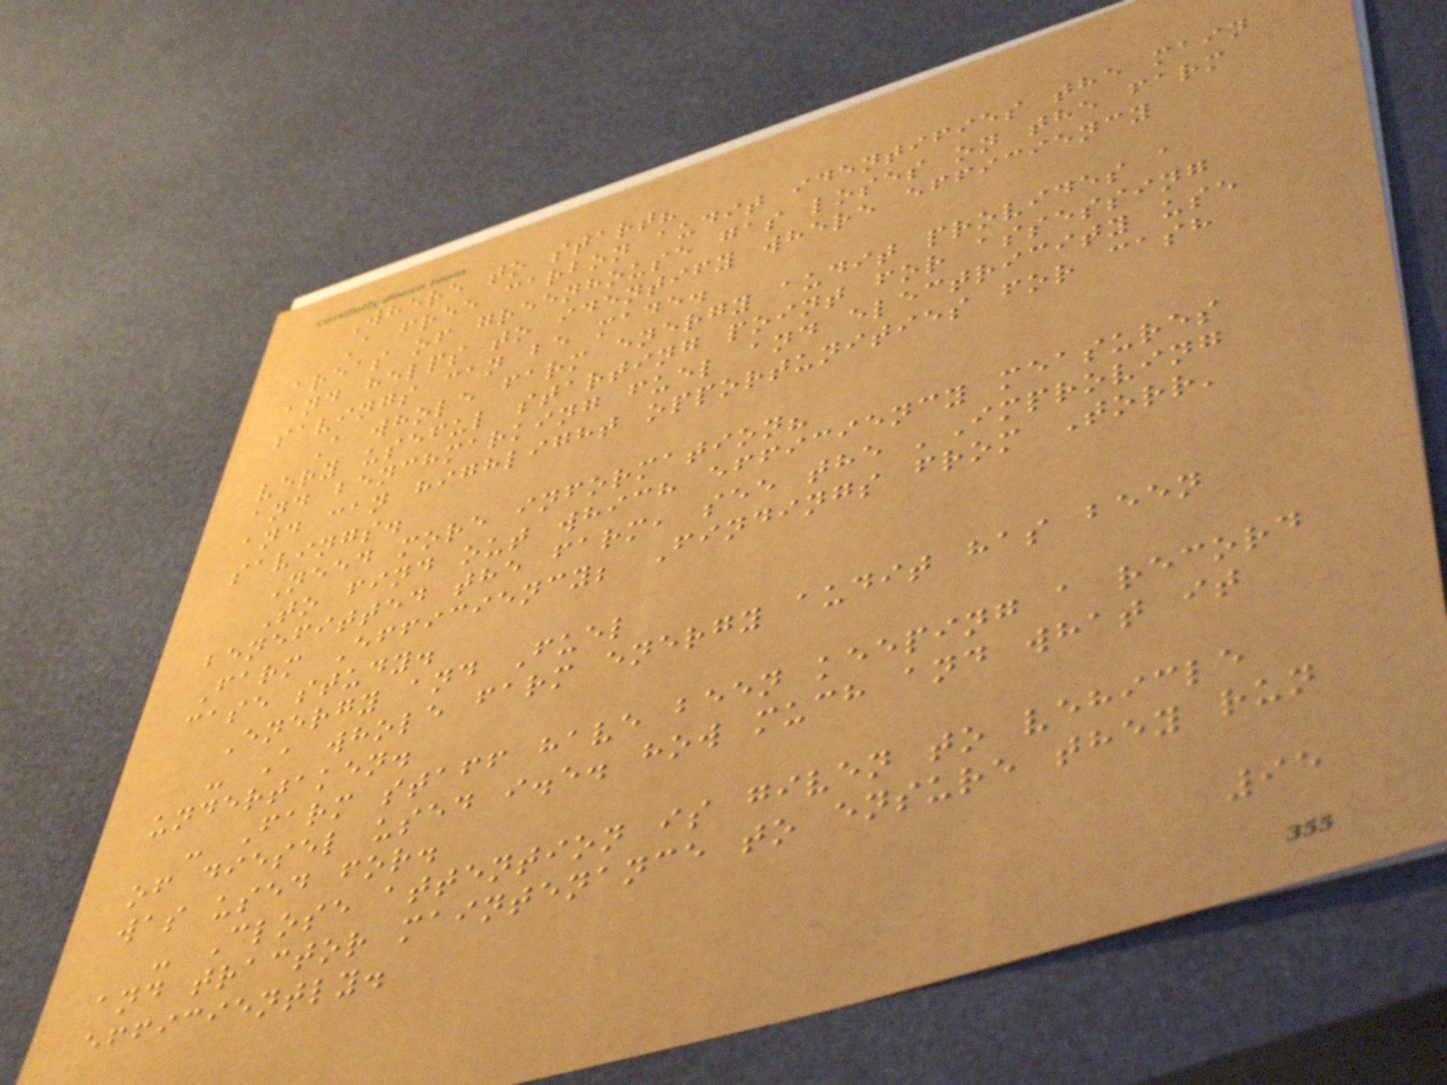Where to start?
A free carbon audit identifies the main
areas of greenhouse gas loses on the farm
and helps to identify where efficiency
savings can be made.
A whole farm energy audit provides a
very useful starting point for assessing
and benchmarking fuel and electricity use
and can highlight opportunities for cash
savings.
Need more information?
To find out which efficiency measures
benefitted the farm, see the 'Improving
Farm Efficiency; Findings from Torr'
case study.
Energy and Fuel
- A whole farm energy audit has been
undertaken.
- Farm staff have been keeping a record
of diesel used i.e. how much and what it
was used for.
- Close attention is given to vehicle
and tractor maintenance to ensure they run
efficiently.
95
